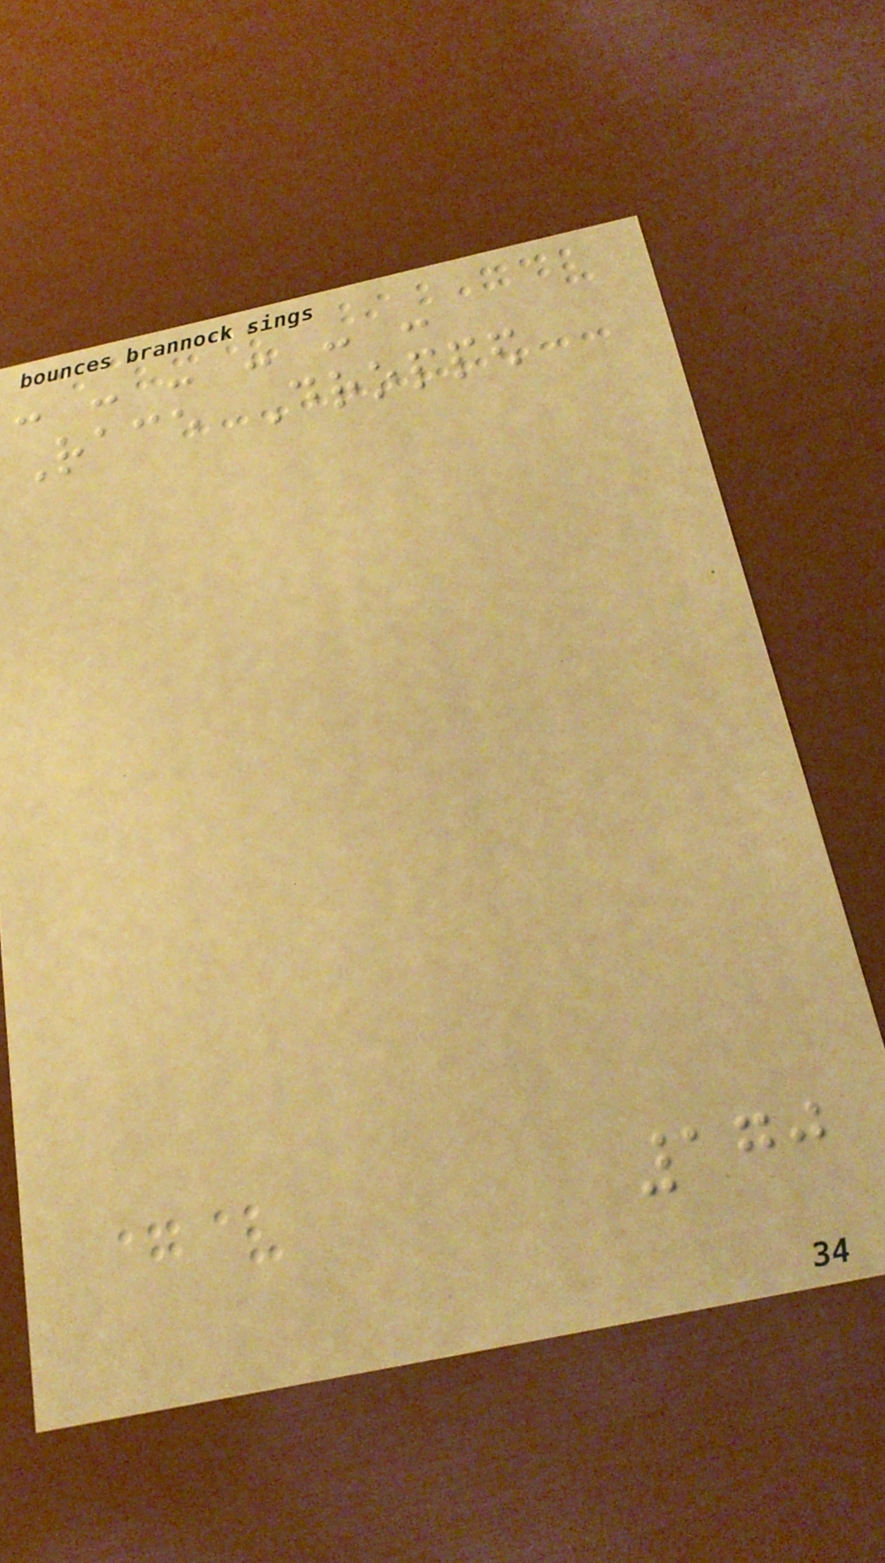- - - - - -
Race Dropped
170
